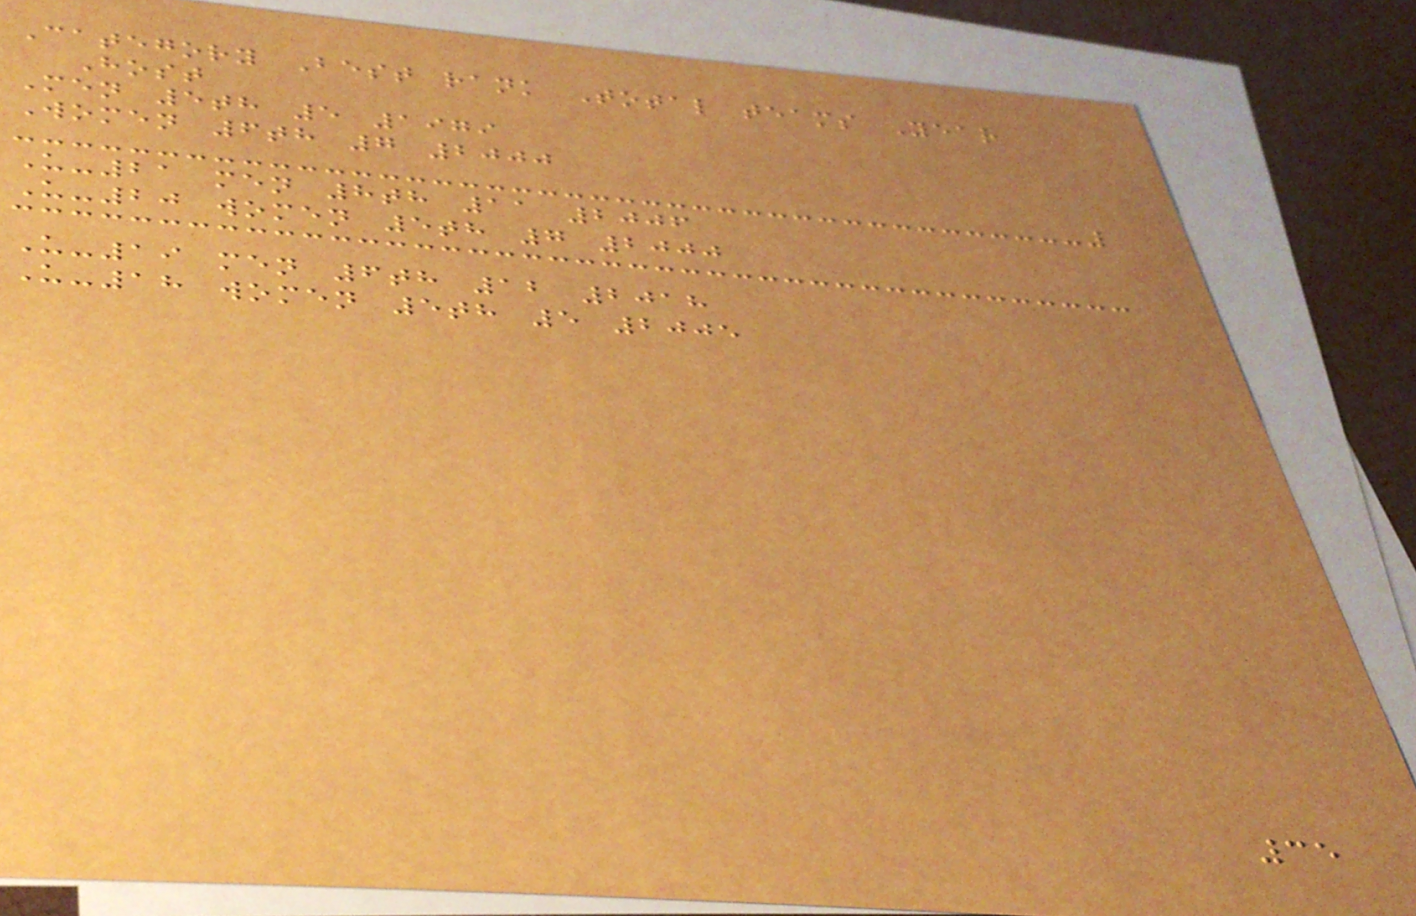Category Best rank Total teams Year
Host
Men 5th 5 1979
Women 6th 7 2000
U-21 men 8th 11 2006
U-20 women 5th 7 2000
U-19 men 6th 12 2018
U-18 women 5th 5 2005
35
